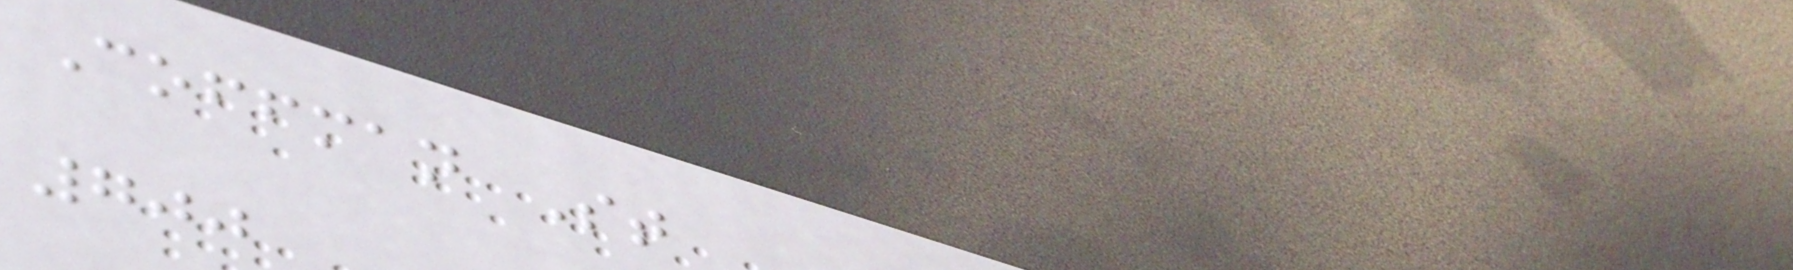Coffman St
700
